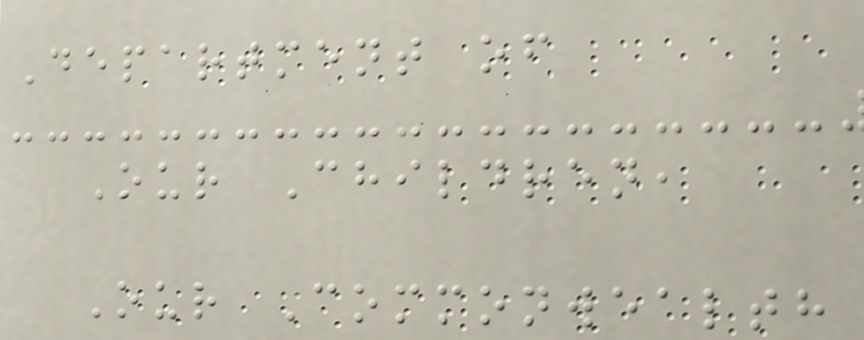Department of
Our Children,
Our Commonwealth
